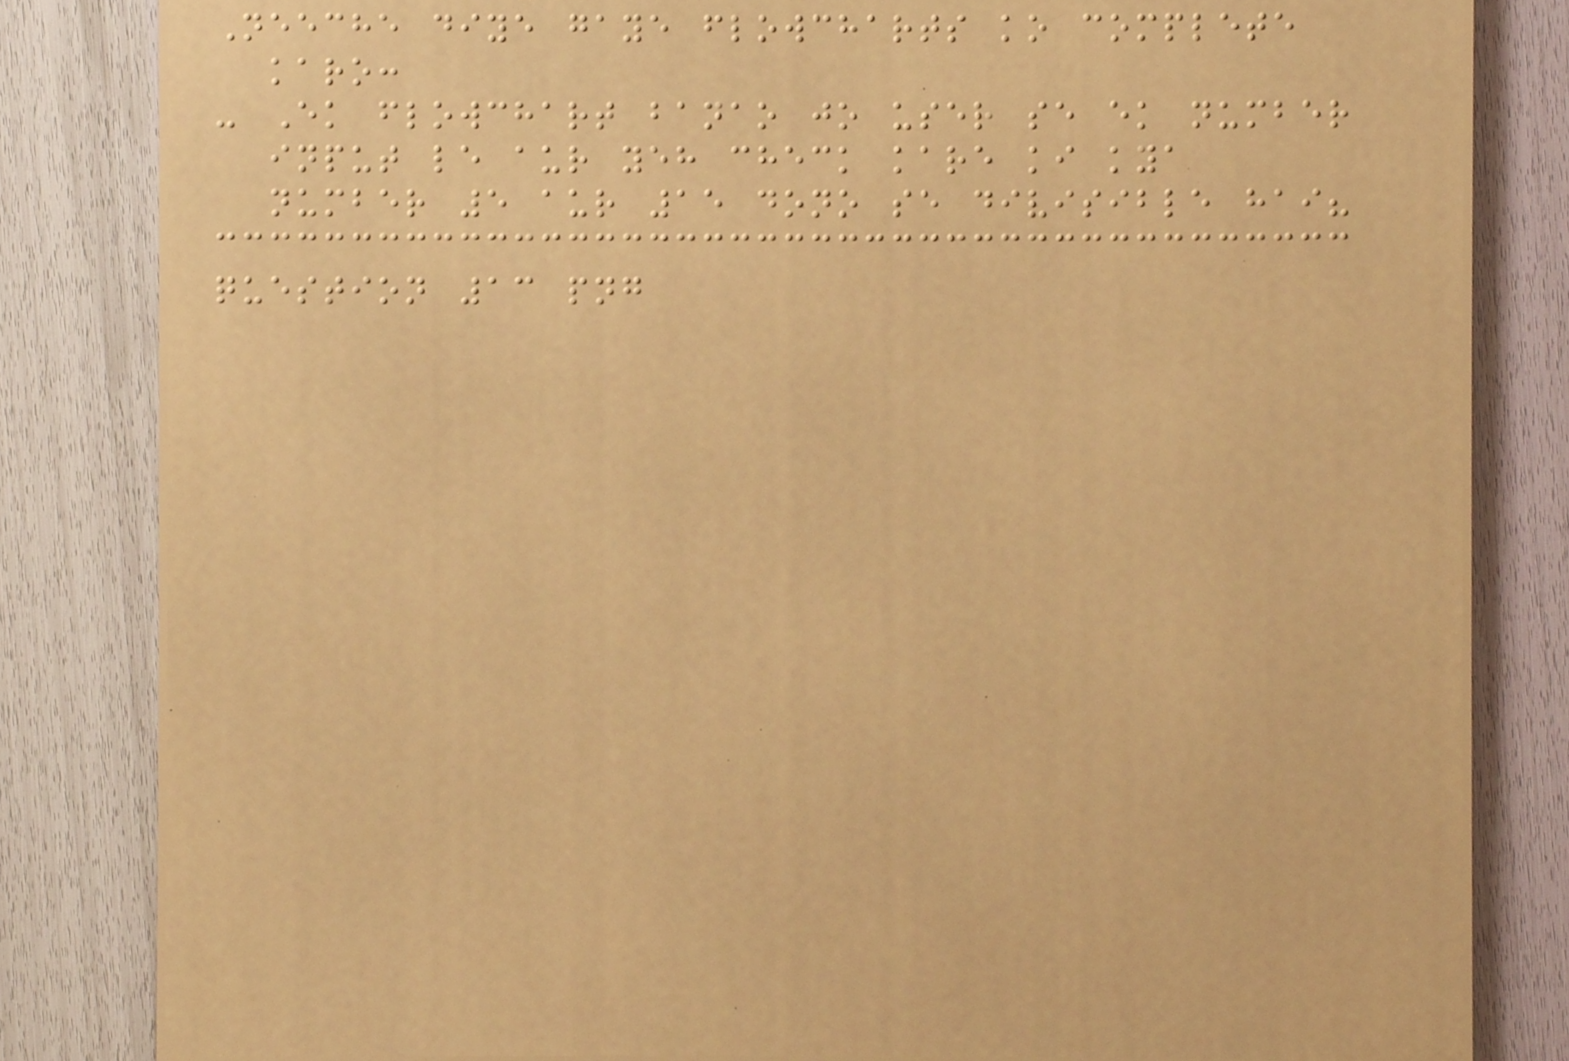Neeche diye gaye flowcharts ko complete
karo:
- Ek flowchart banao jo user se ek number
input le aur yeh check kare ki kya
number 5 aur 15 dono se divisible hai?
question 13 png
